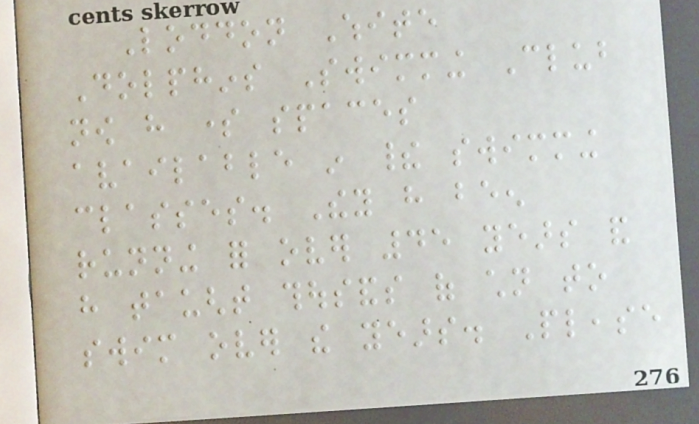Loddon White
Dolphins Swimming Club
now have some spaces
available in their swimming
classes. They have been
running for over 45 years and
have taught thousands of children to
swim over the years. Please
